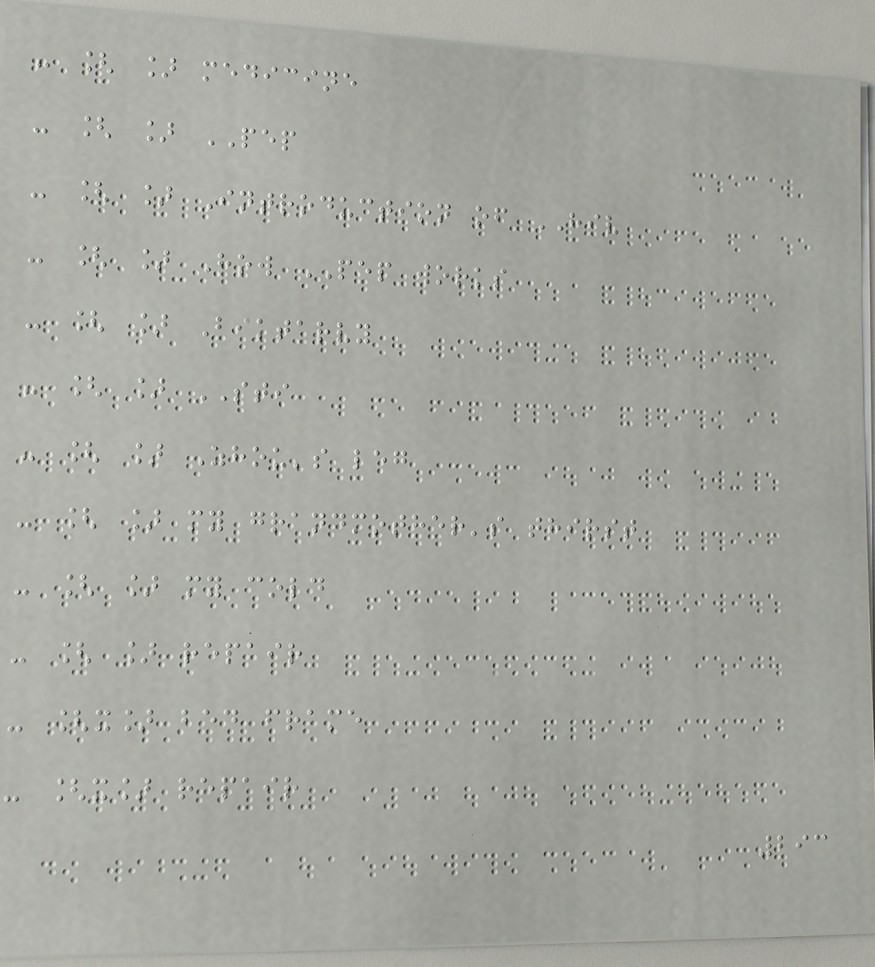- [ ] medicine
- [ ] PEP
- [ ] Introduction of HIV
- [ ] How PEP works
- [ ] Biktarvy
- [ ] STI
- [ ] Zhou's leg
- [ ] my grandmother's thirst
- [ ] my cold
- [ ] repair
- [x] bed frame
- [x] repair
293
